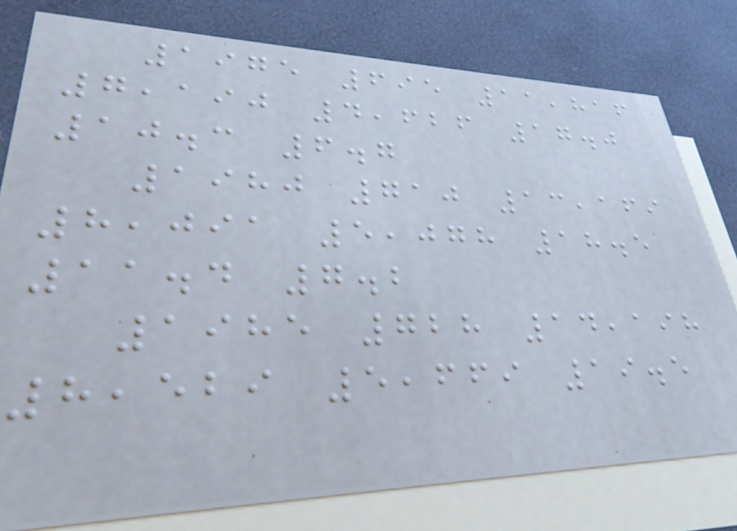1975 695 11,816
7,190 4,626 17.0
10.3 6.7
1980 710 13,169
8,091 5,078 18.5
11.4 7.2
1985 728 14,198
8,529 5,669 19.5
